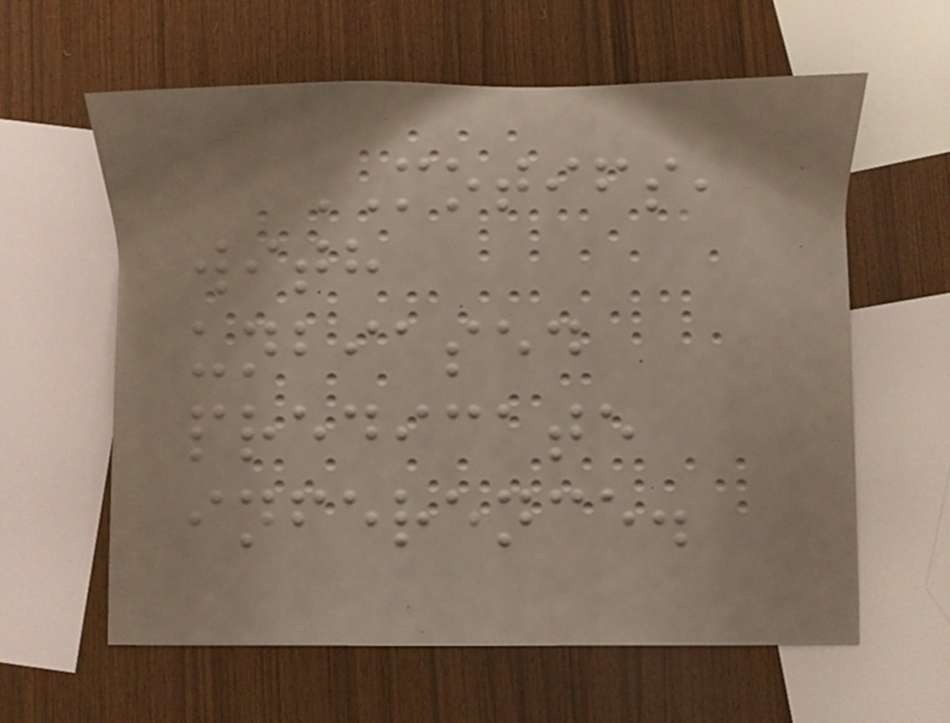MOTIFS,
with
unbiased
predicate
inference.
